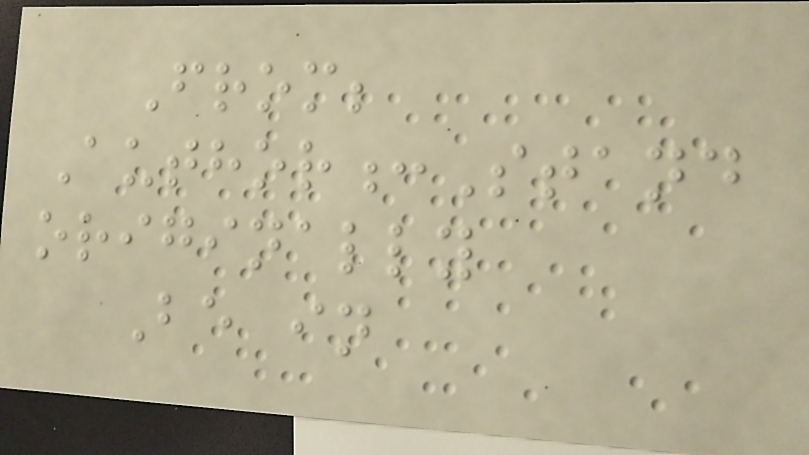From;
Author:Stand
originally
Be in
